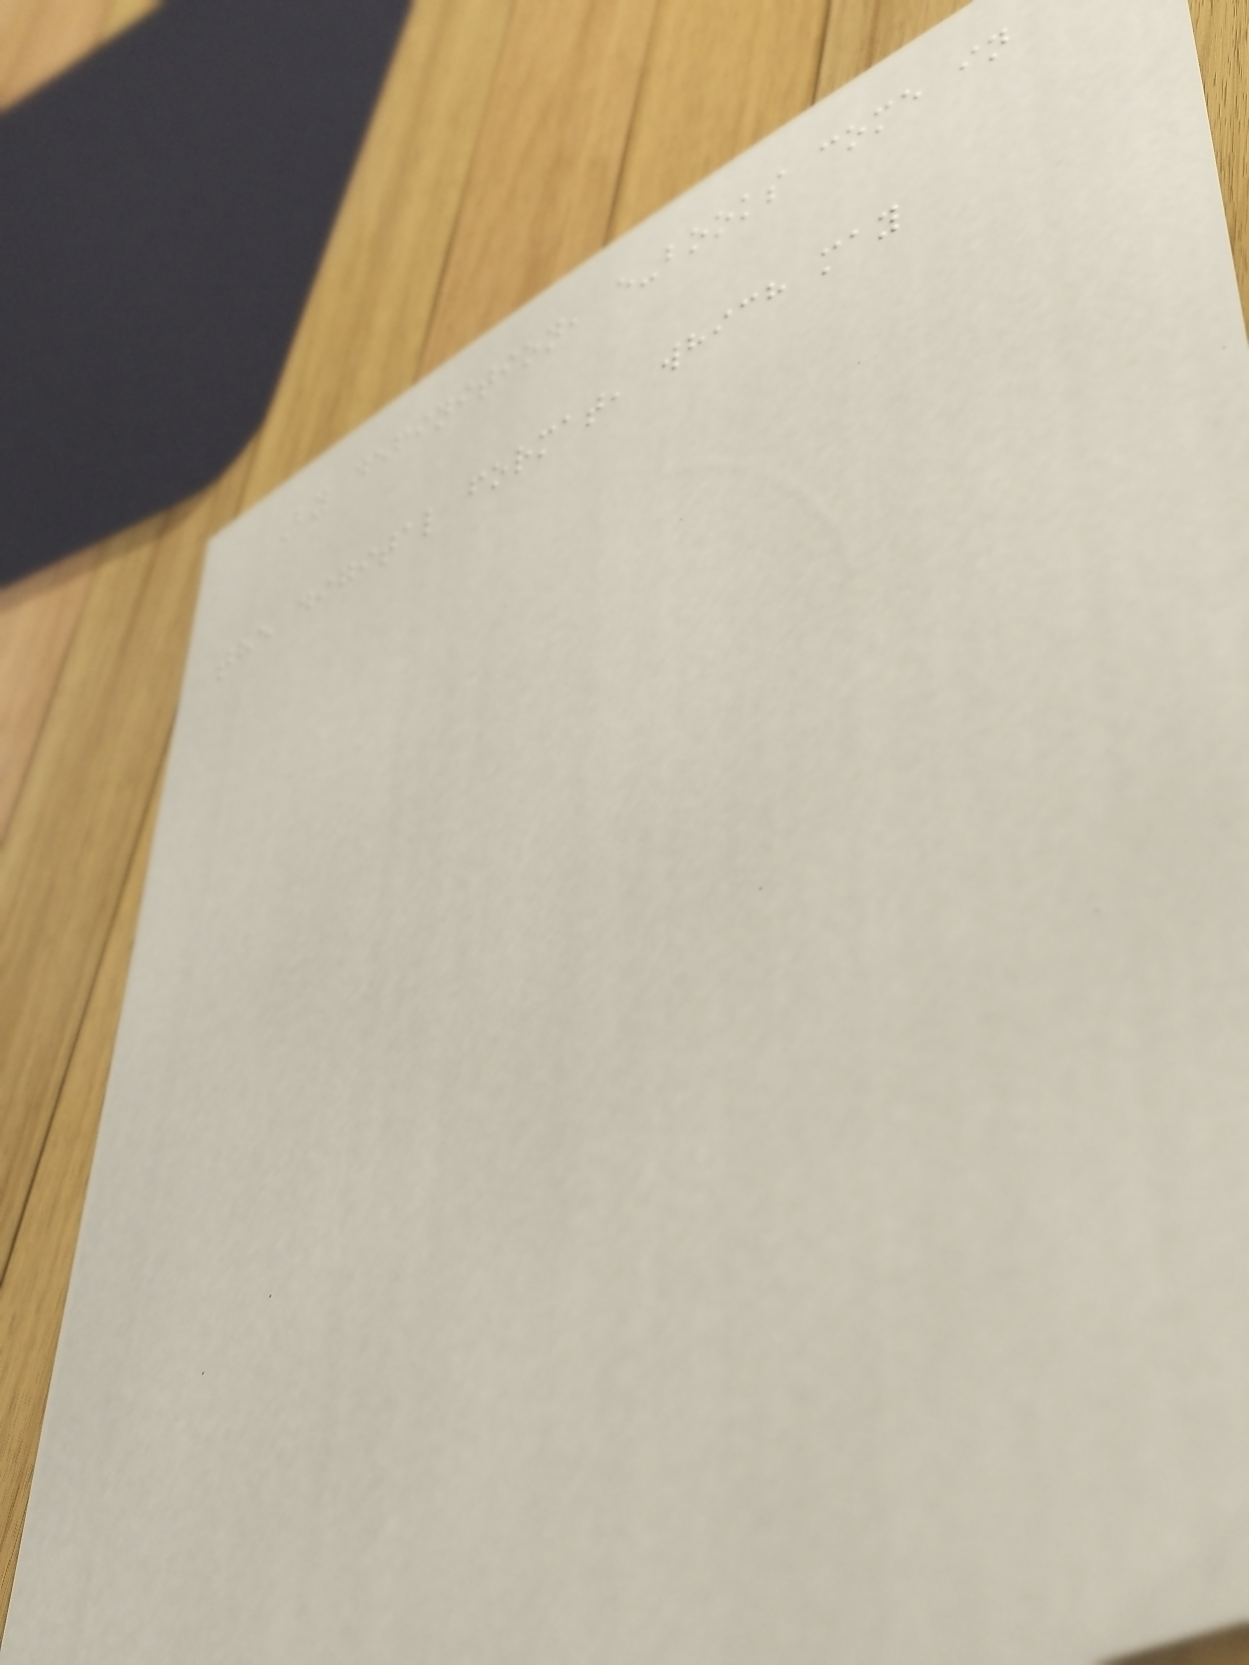By definition, e-books come in
the digital format, which may
